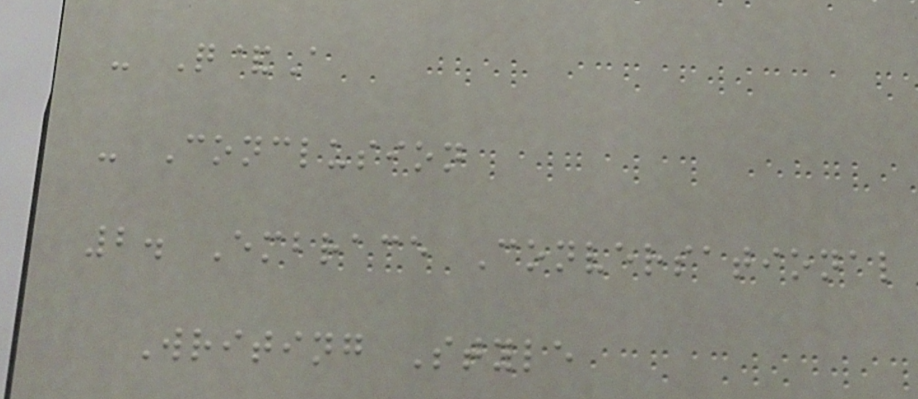- Q&A
- Conclusion
2. Embrace Conversational
Writing Style
